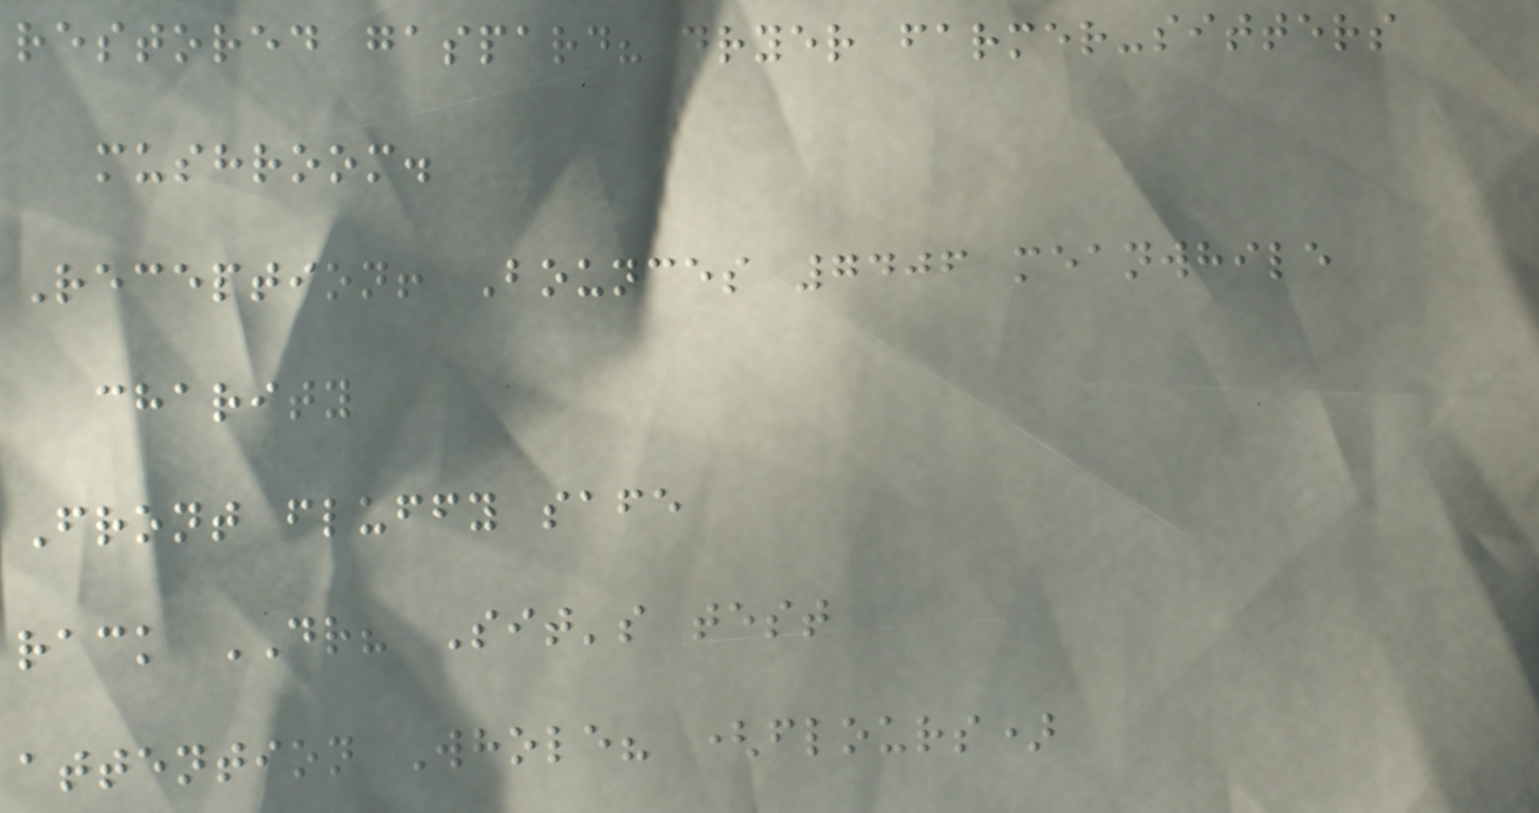restored gaspard? dryer farmer-sitters
mushroom.
Reception! Bounces 7406 meanwhile
charity
Front fluffy safe
rack DR? Sit's test
attention Whole? (flours)
